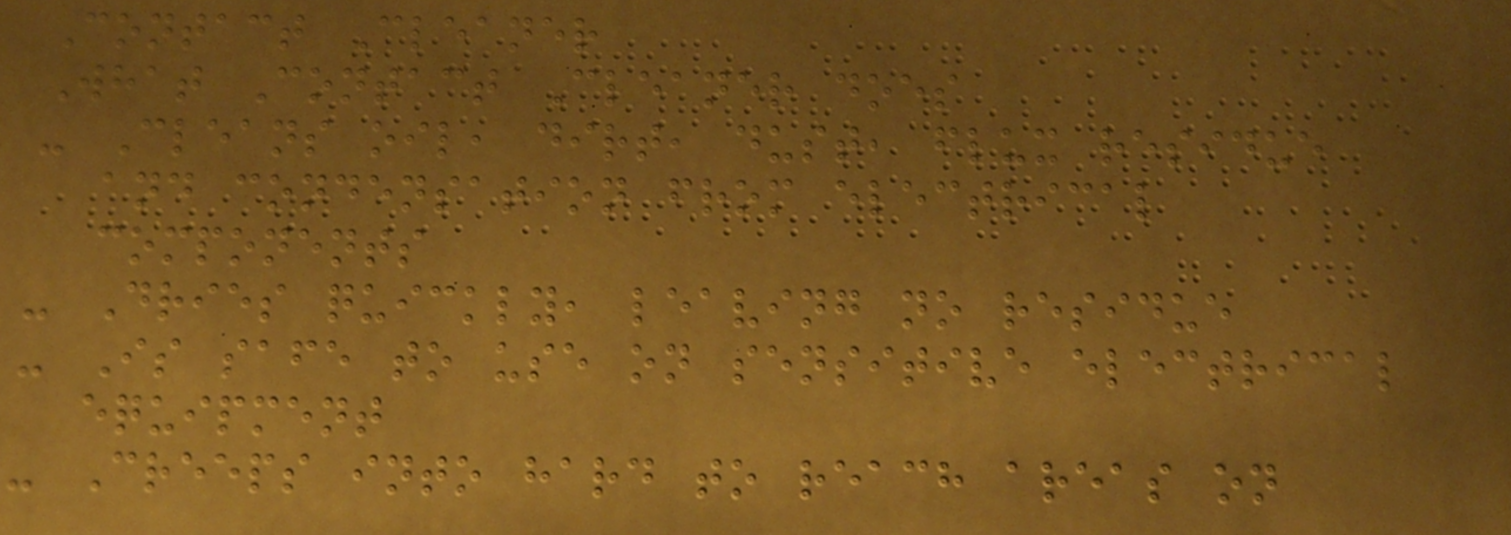Contact Cleaner
What Contact Cleaner does
- Cleans oil, dirt, dust, flux residue
and condensation from electrical
components
- Dries quickly, leaving no residue
- Is safe to use on sensitive electrical
equipment
- Creeps into hard to reach areas on
